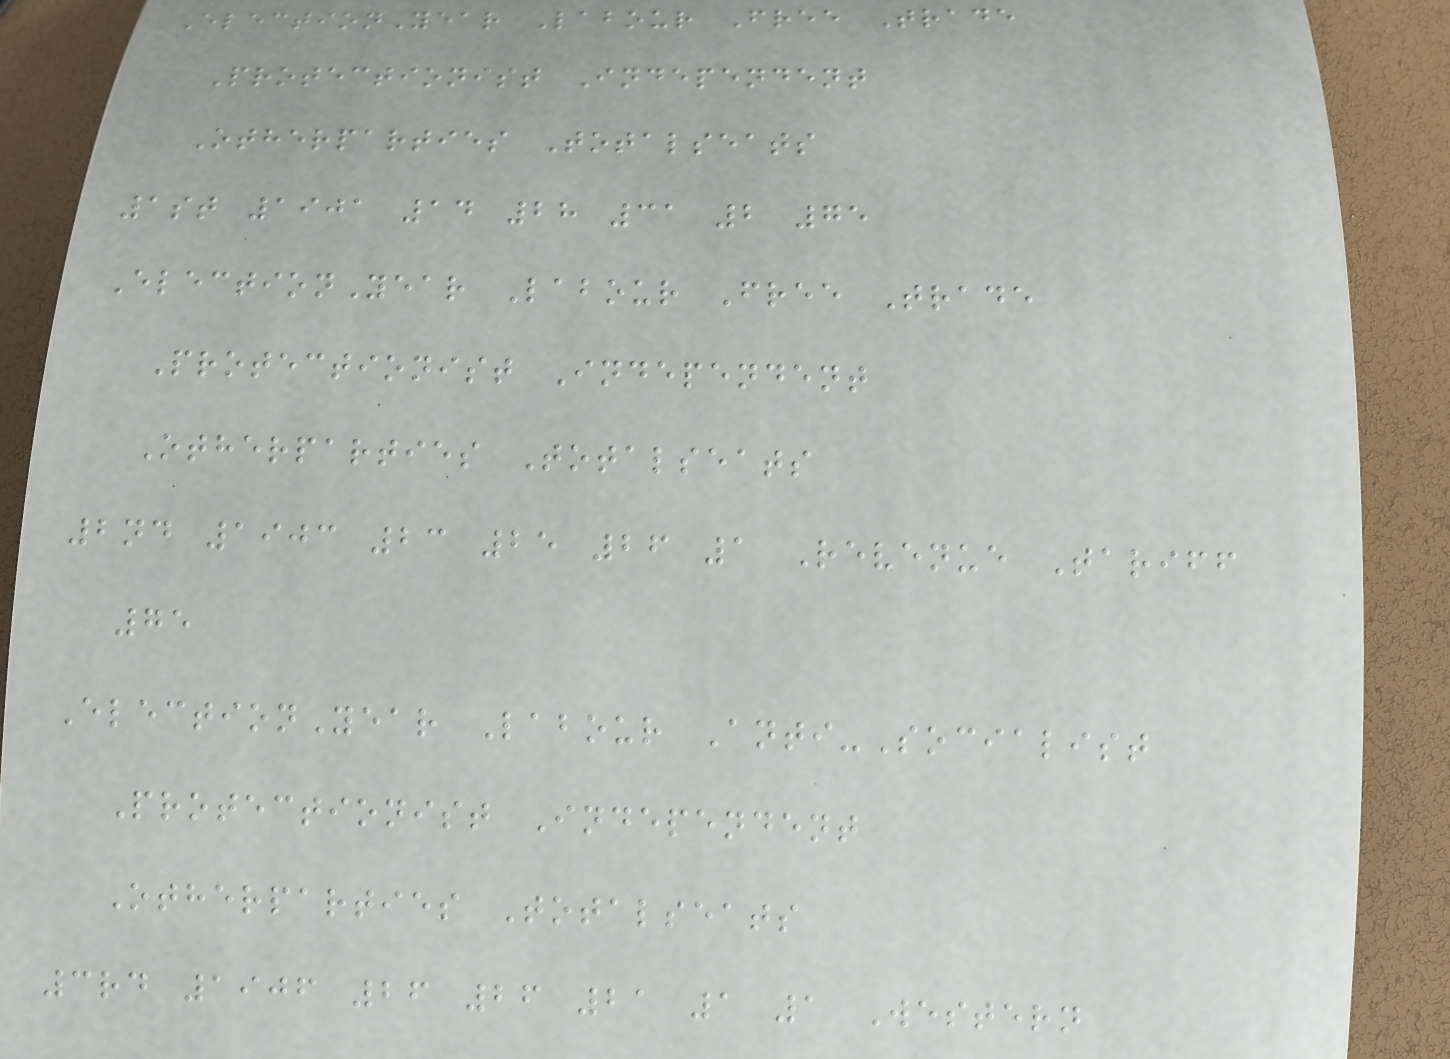ElectionYear Labour Free Trade
Protectionist Independent
Otherparties Totalseats
1st 1901 14 28 31 2 75
ElectionYear Labour Free Trade
Protectionist Independent
Otherparties Totalseats
2nd 1903 23 25 26 1 Revenue Tariff
75
ElectionYear Labour Anti-Socialist
Protectionist Independent
Otherparties Totalseats
3rd 1906 26 26 21 1 1 Western
